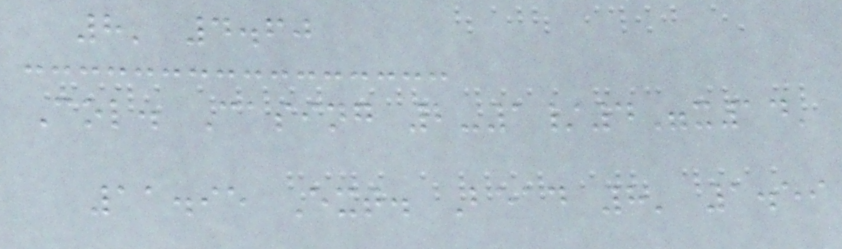8' 4.60
Col. Casing 2-1/4"x14'
11.95 Ext. Bead 8' 1.59
